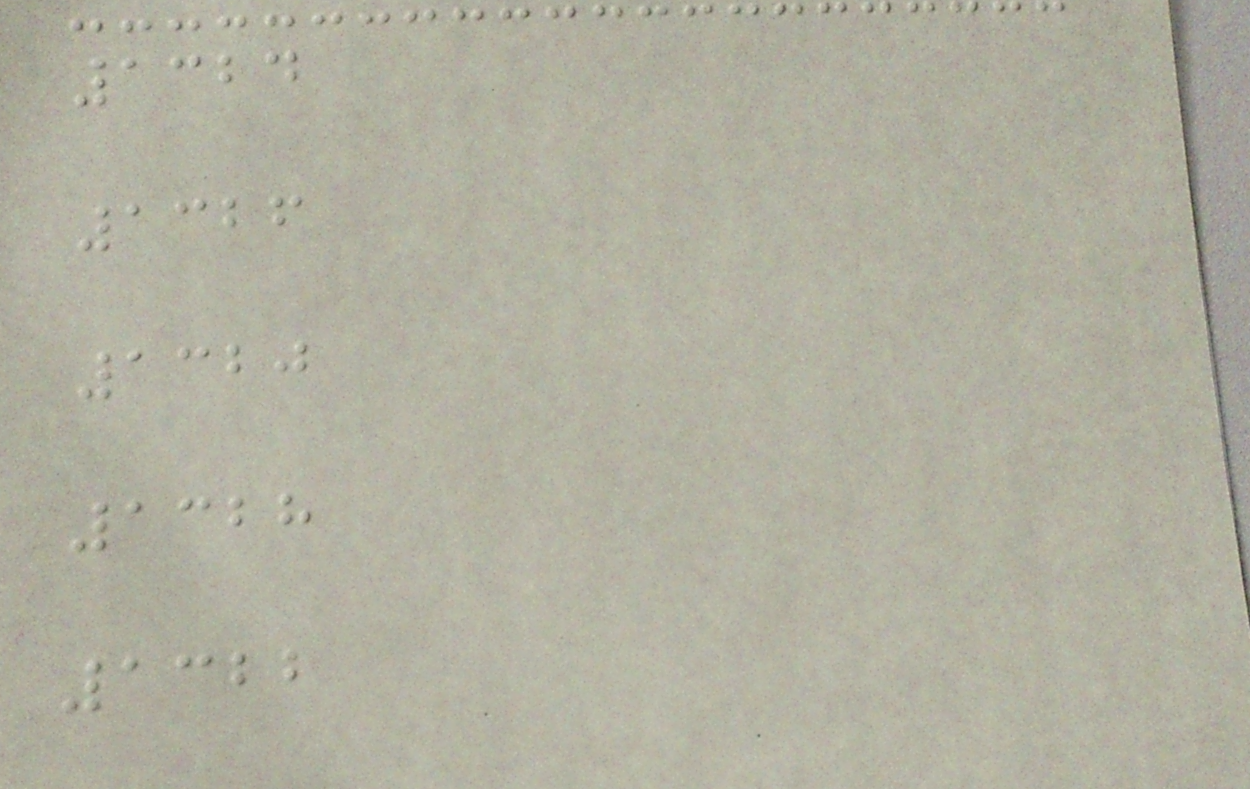1324
1326
1320
1328
1322
